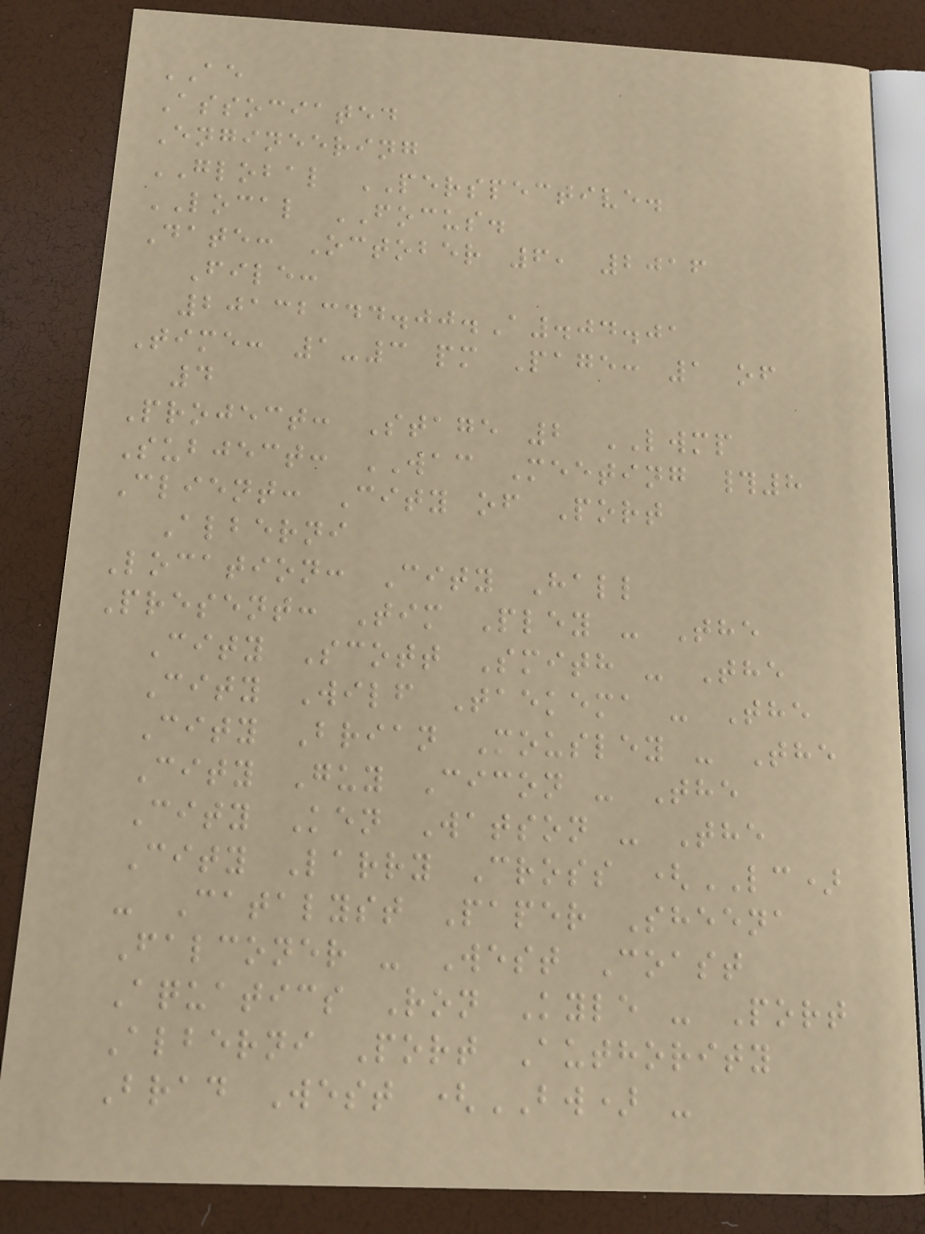AE
Associated
Engineering
GLOBAL PERSPECTIVE.
LOCAL FOCUS.
Date: October 6, 2016
File:
20132344.00.A.04.01
Time: 1-3 pm Page: 1 of
4
Project: Stage 2 LWMP
Subject: WAC Meeting #8
Client: City of Port
Alberni
Location: City Hall
Present: Tim Pley - The
City Scott Smith - The
City Wilf Taekema - The
City Brian Mousley - The
City Guy Cicon - The
City Ken Watson - The
City Larry Cross (LC)
- Catalyst Paper Sheena
Falconer - West Coast
Aquatics Ron Kyle - Port
Alberni Port Authority
Brad West (BW) -
